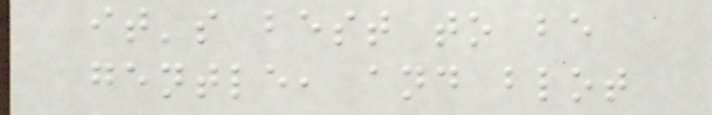it's best to be
gentle, and blot
